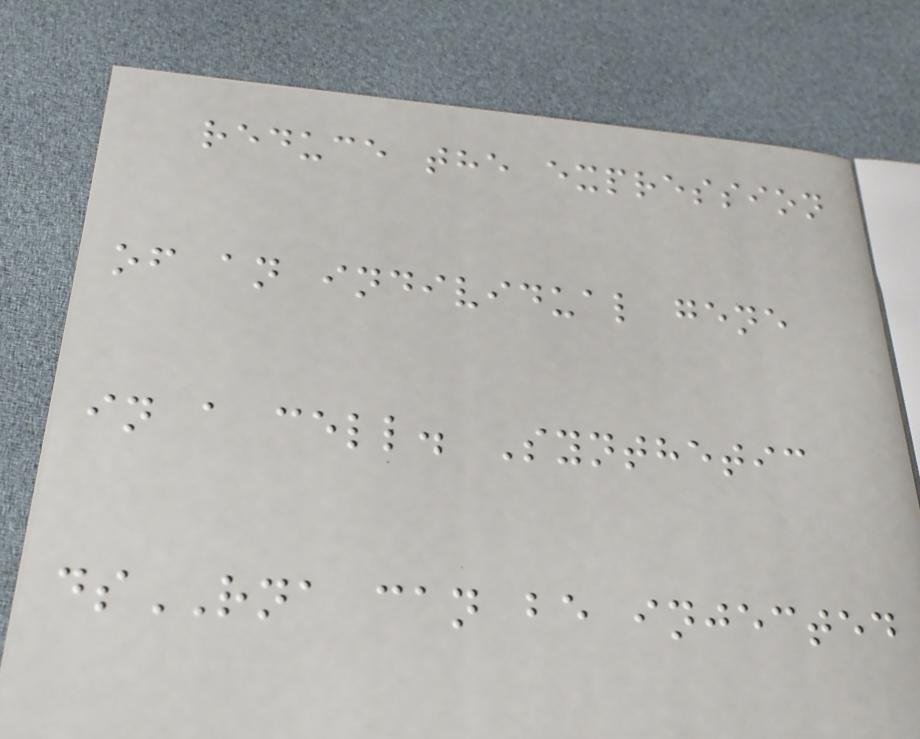reduce the expression
of an individual gene
in a cell. Synthetic
dsRNA can be injected
